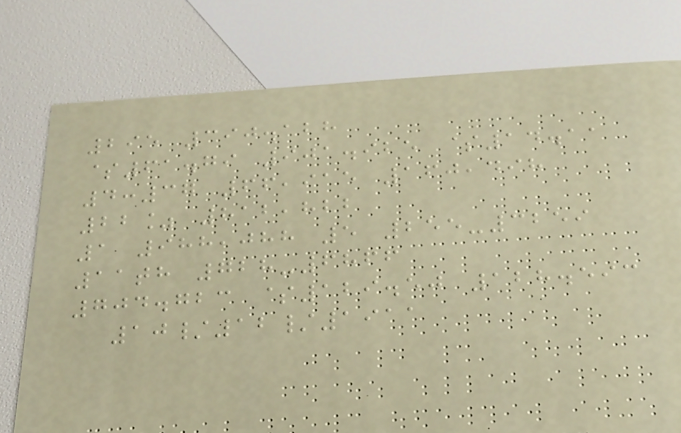295 390.128
$61.79 901.925 $14.11
4:37 66,915 160,498
22% 812,822
1 988,088 5 255-3259
11th 728-6866
704.723 $129.50 128.593
10/12/1911
